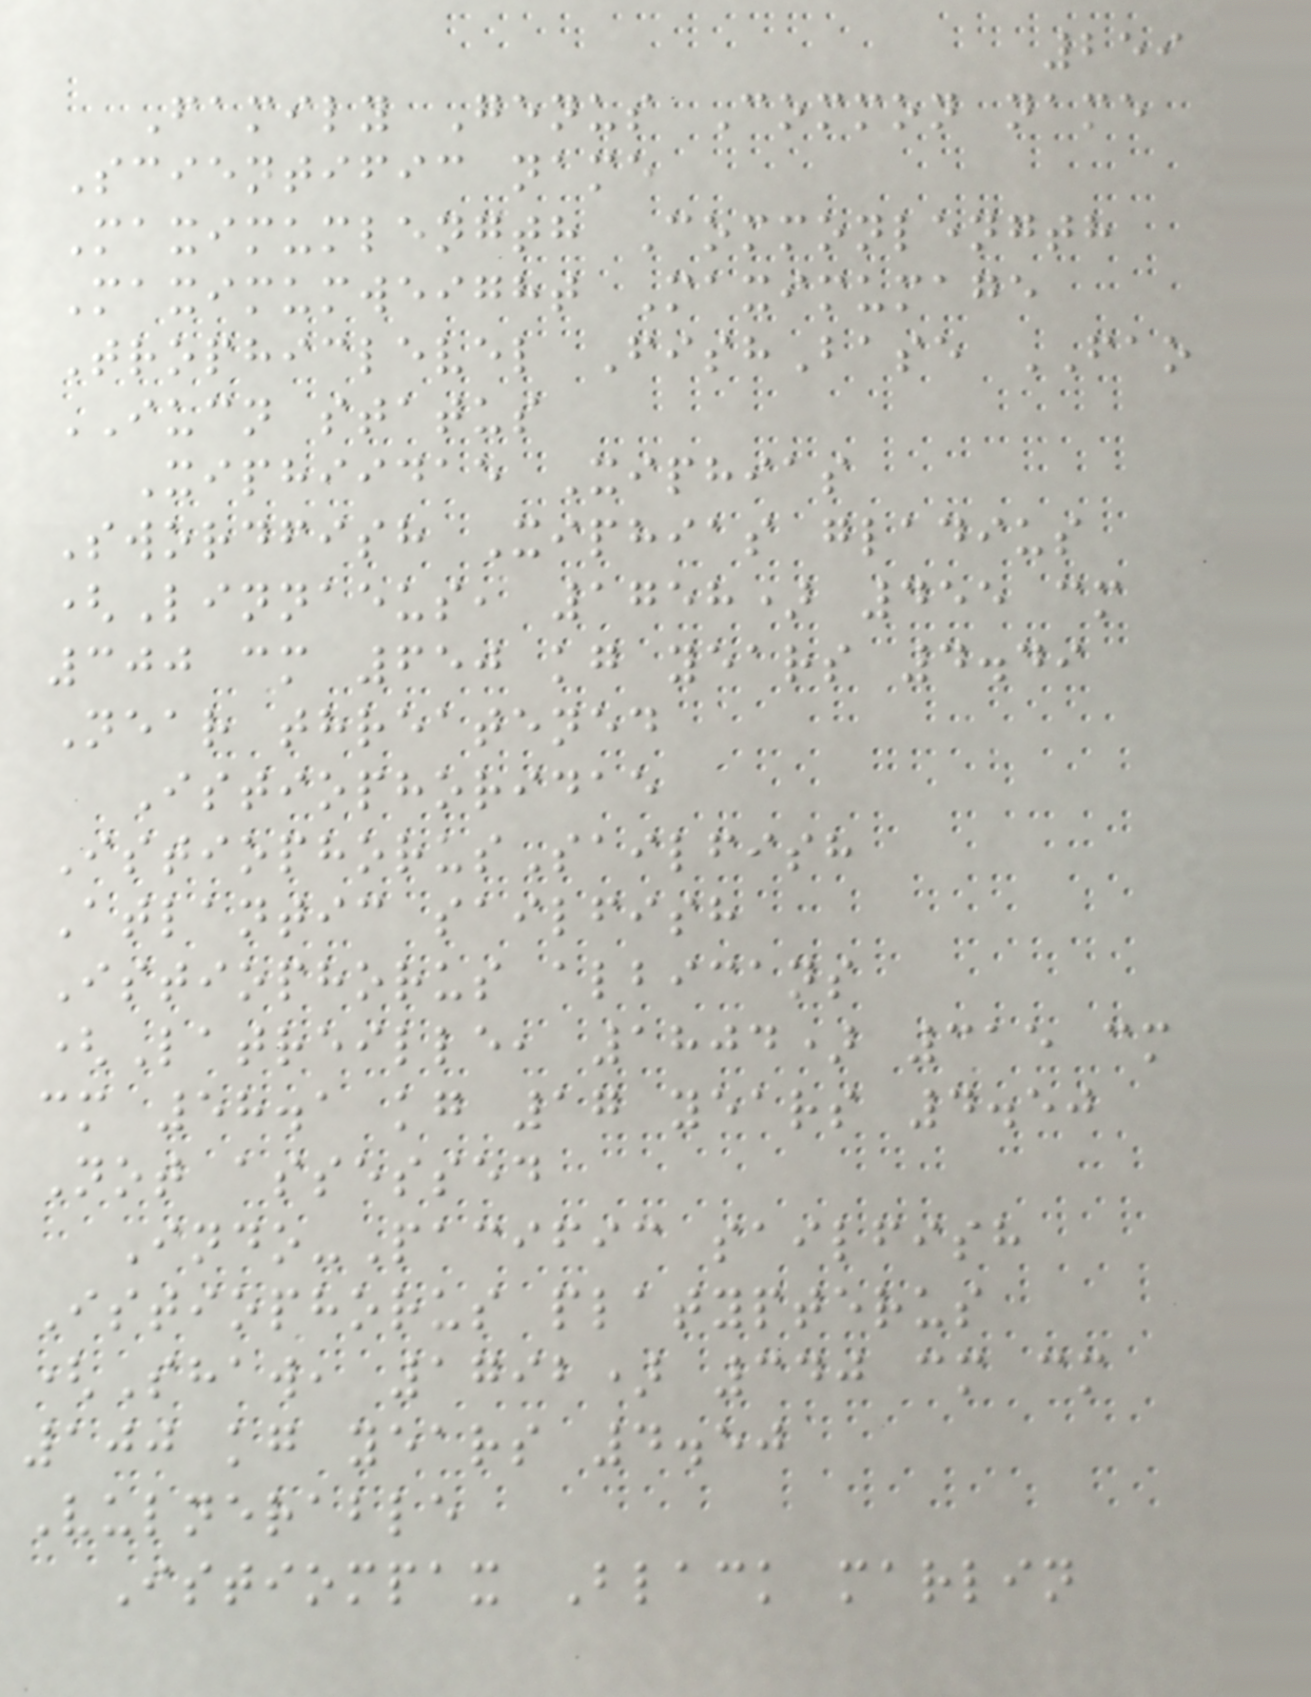259
Family Genus Common name
Scientific name
Maximumlength Commonlength
Maximumweight Maximumage
Trophiclevel FishBase FAO
IUCN status
Xiphiidae Xiphias
Swordfish Xiphias gladius
(Linnaeus, 1758) 455 cm
300 cm 650 kg years 4.49
Near threatened
Istiophoridae
IstiophorusSailfish
Atlantic sailfish
Istiophorus albicans
(Latreille, 1804) 315 cm
cm 58.1 kg 17 years 4.50
Not assessed
Indo-Pacific sailfish
Istiophorus platypterus
(Shaw, 1792) 340 cm cm
100 kg years 4.50
Vulnerable
Istiompax Black marlin
